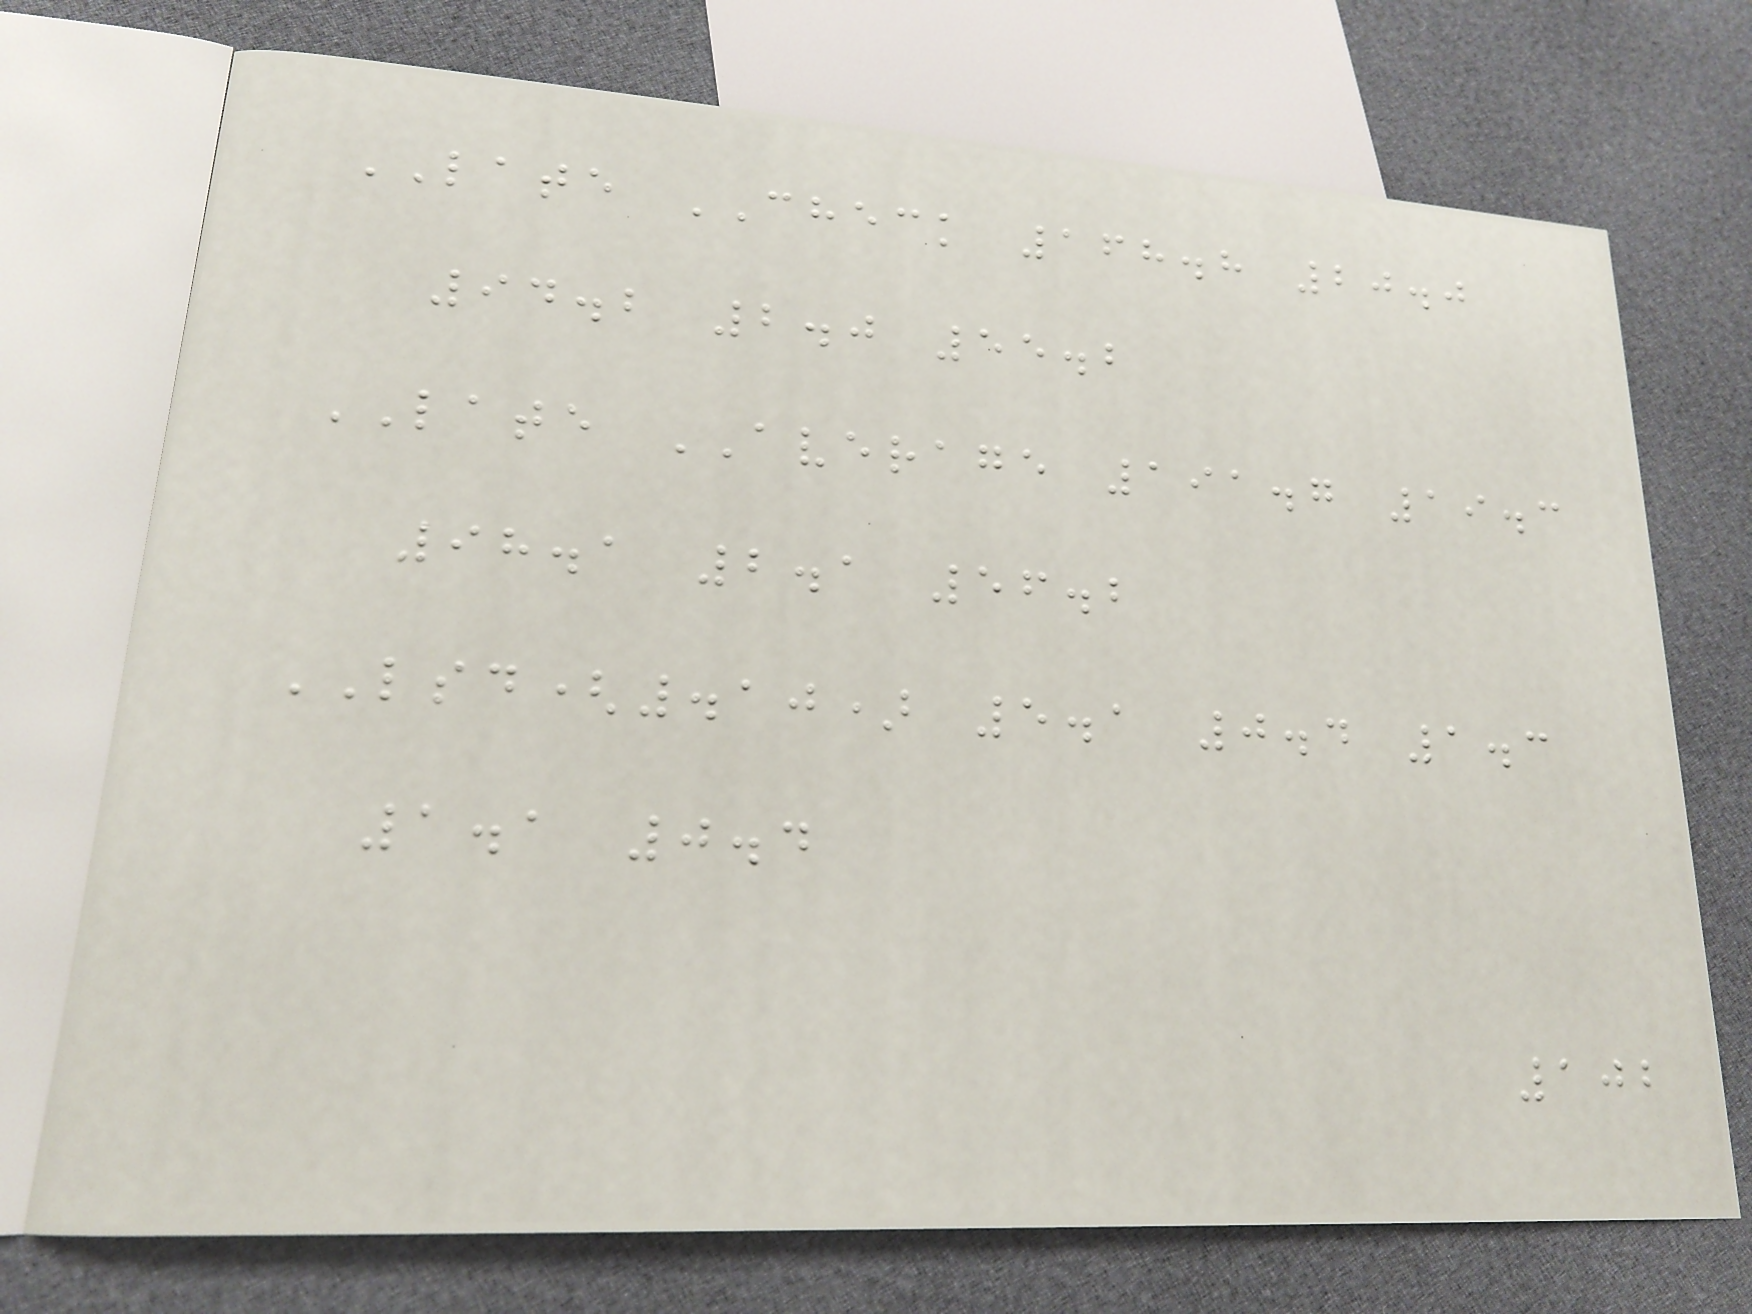LATE CHECK 168.8 20.0
94.2 2.0 55.2
LATE AVERAGE 191.7 19.3
98.1 2.1 56.2
LSD(.10) 5.1 0.4 1.3
1.1 0.4
102
